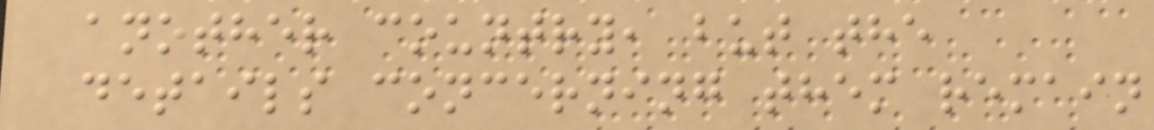another country, but the
details concerning them remain
